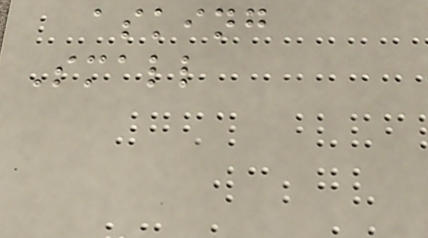asking
Small
